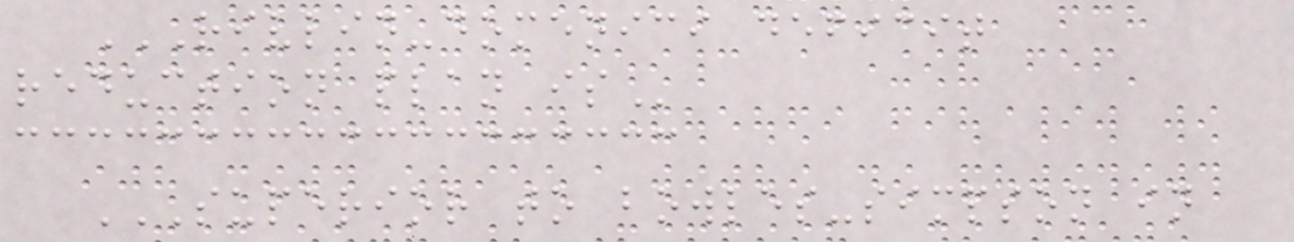RIVLIN-DOMENICI DEFICIT
REDUCTION PLAN IS
SUPERIOR TO BOWLES-SIMPSON IN
